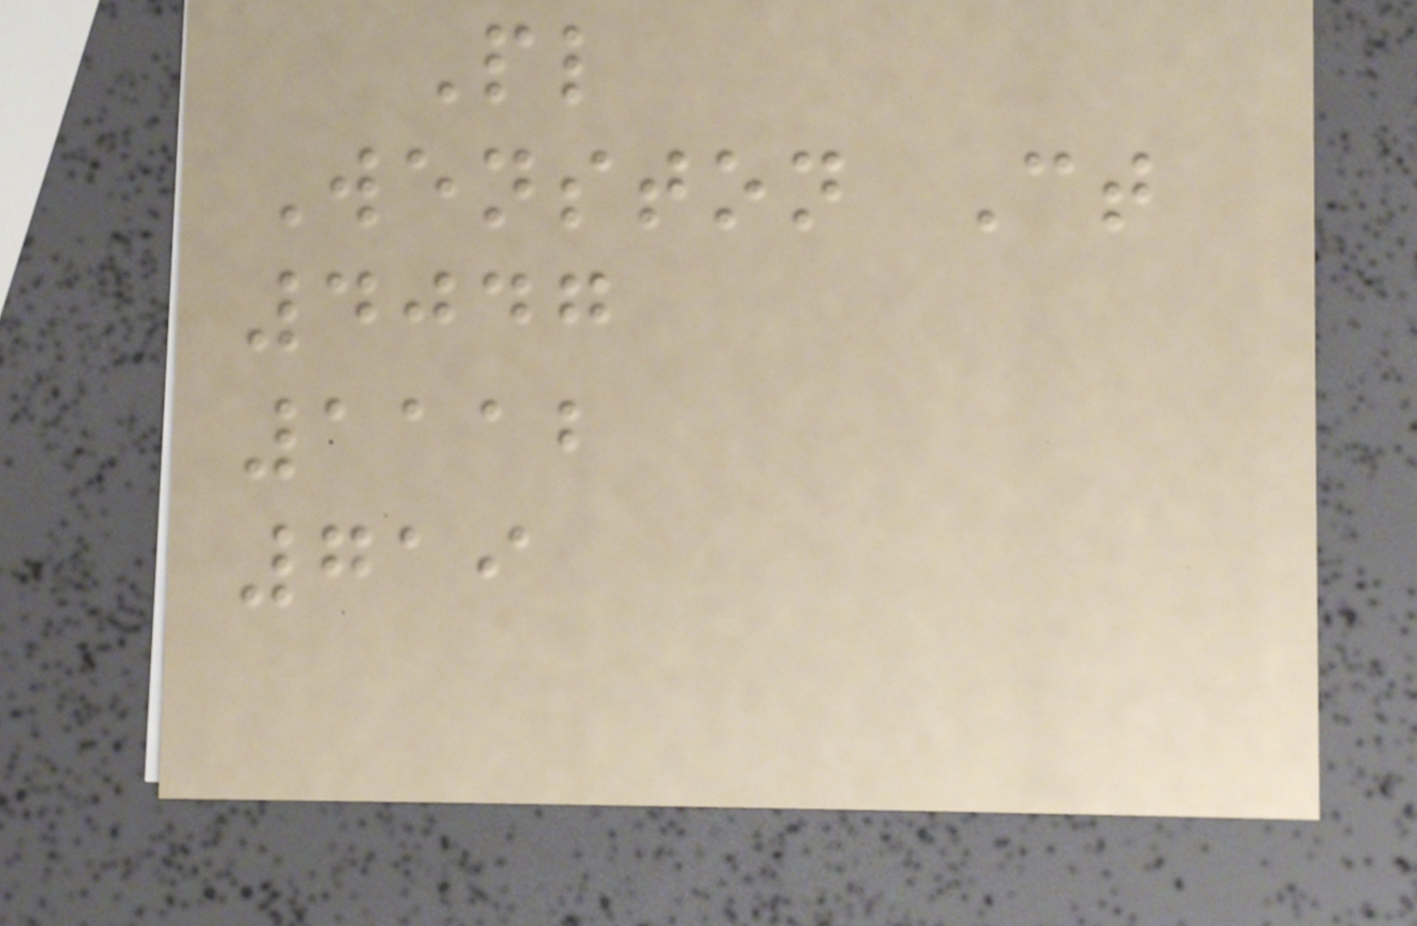Pl
Wenston Ct
4047
1112
719
